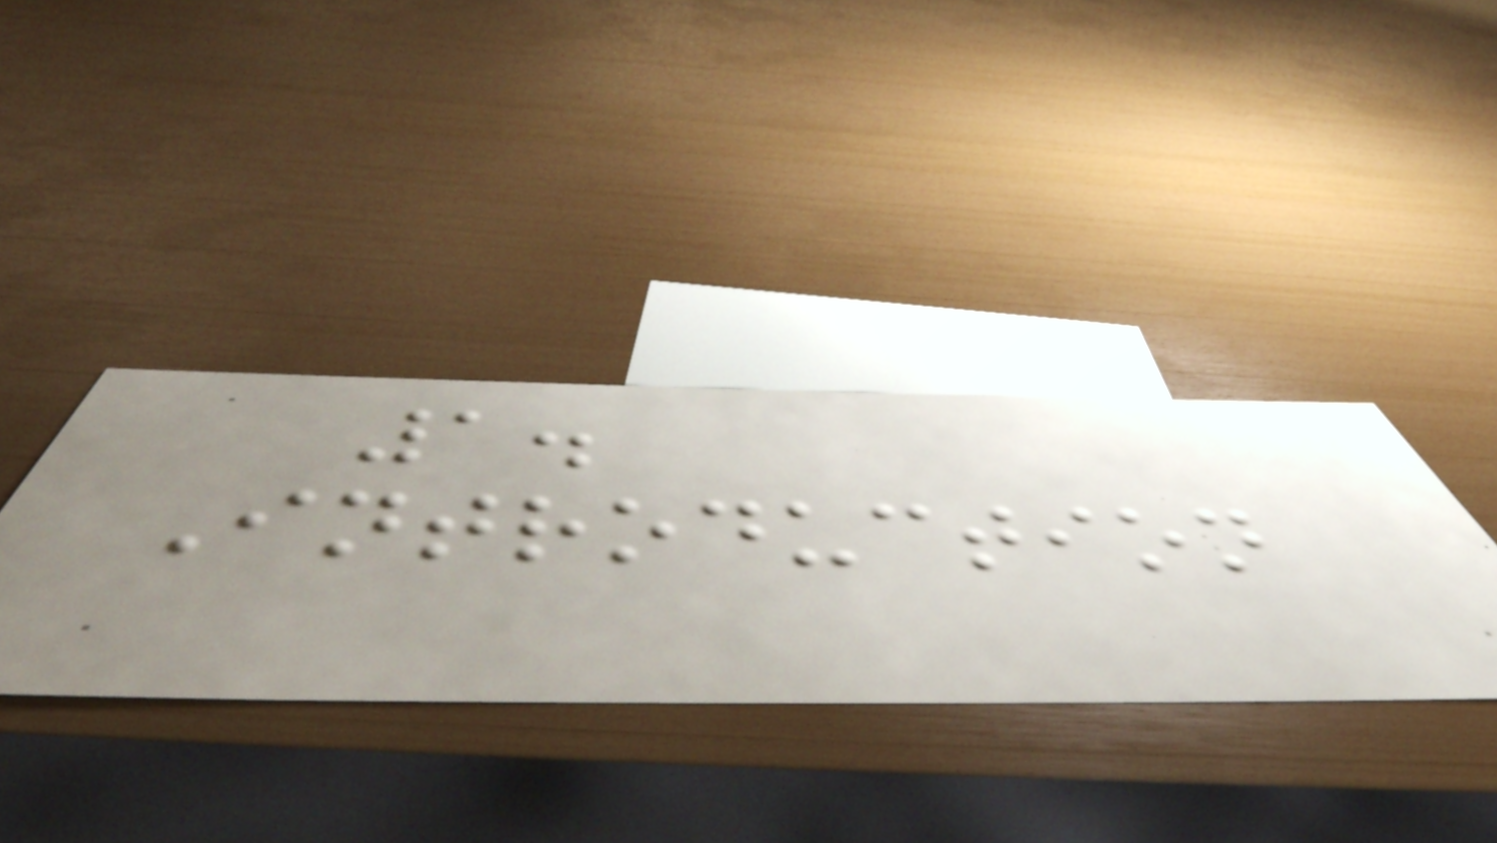1.
Introduction
